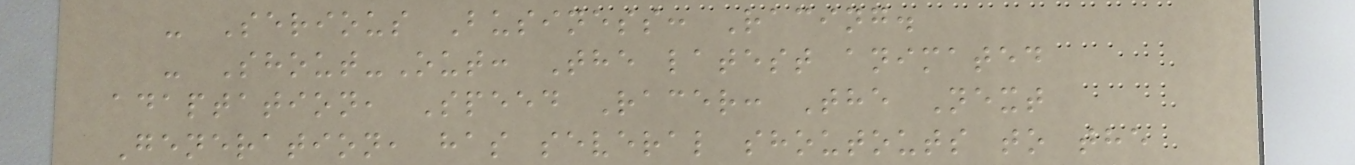- Serious Business: Racing.
- Shout-Out: The latest animated
adaptation, Speed Racer: The Next
Generation, has several shoutouts to the
